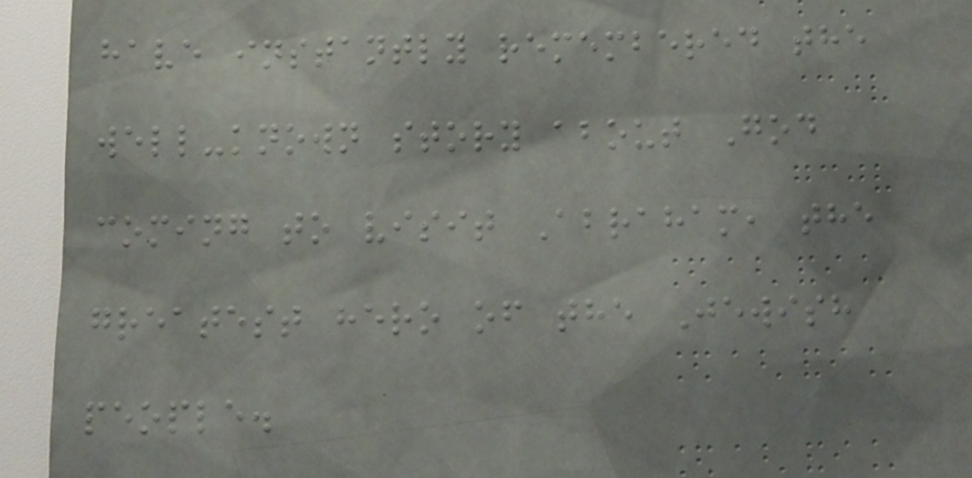have instantly remembered the
well-known story about God
coming to visit Abraham, the
greatest hero of the Jewish
people.
